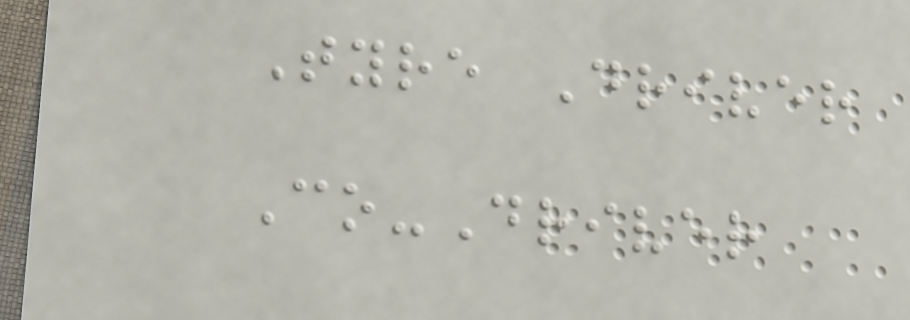Tyre Driver
Co-Driver
